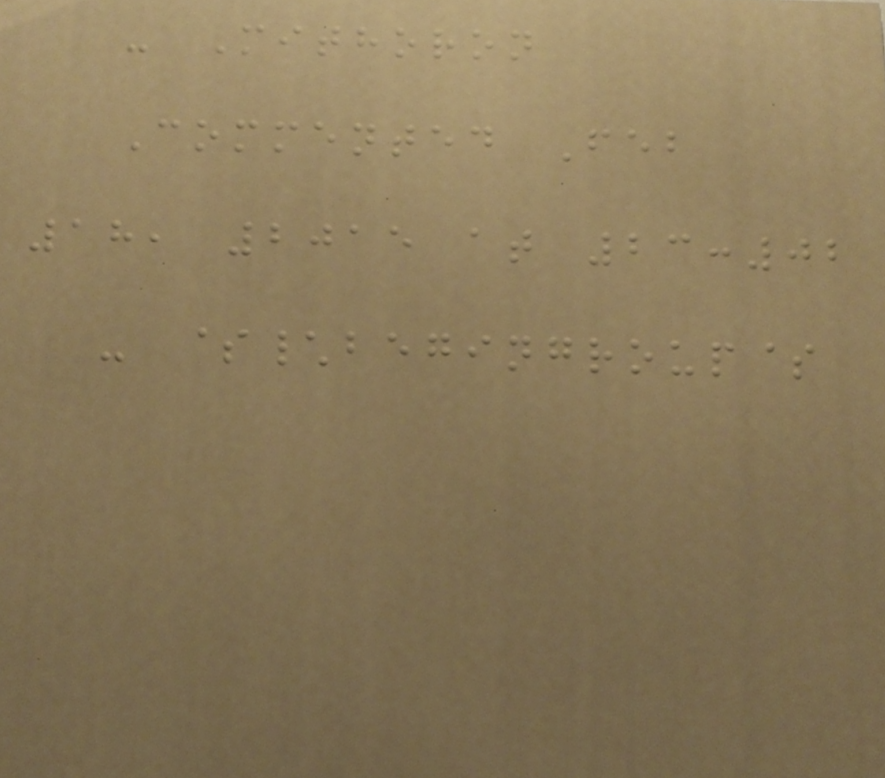- Mithoron
Commented Feb
18, 2015 at 23:02
- $\begingroup$
